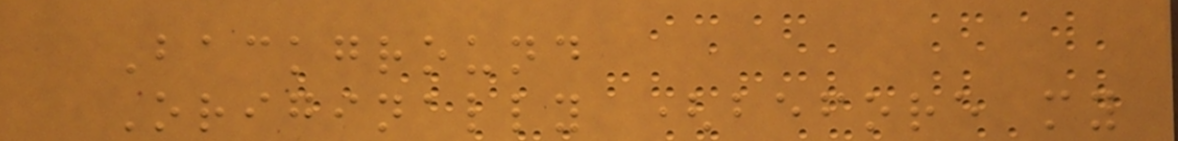Background
Originally (before my
